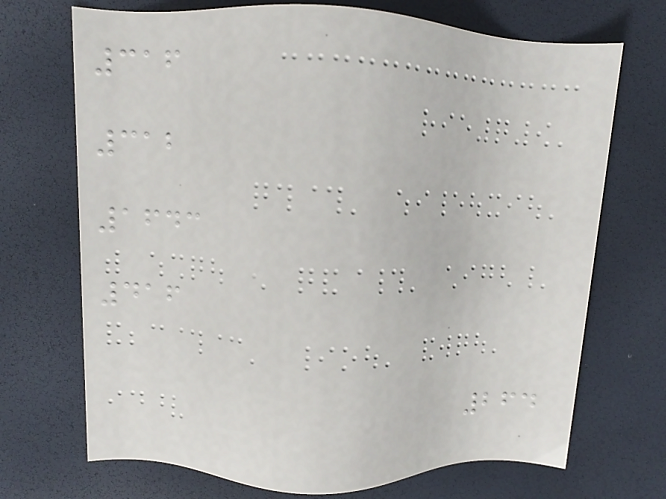316
312
1643
416
264
